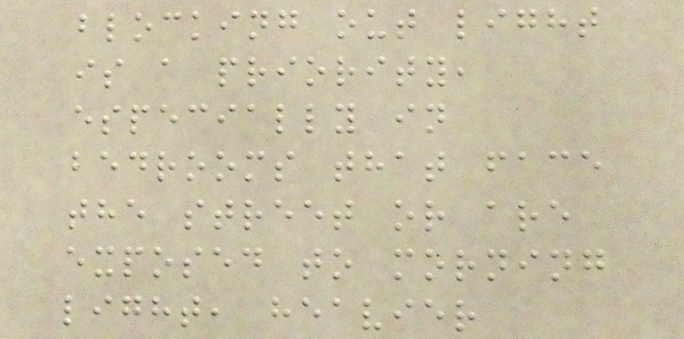blocking out light
is a priority,
especially in
bedrooms that face
the street or are
exposed to morning
light, heavier
